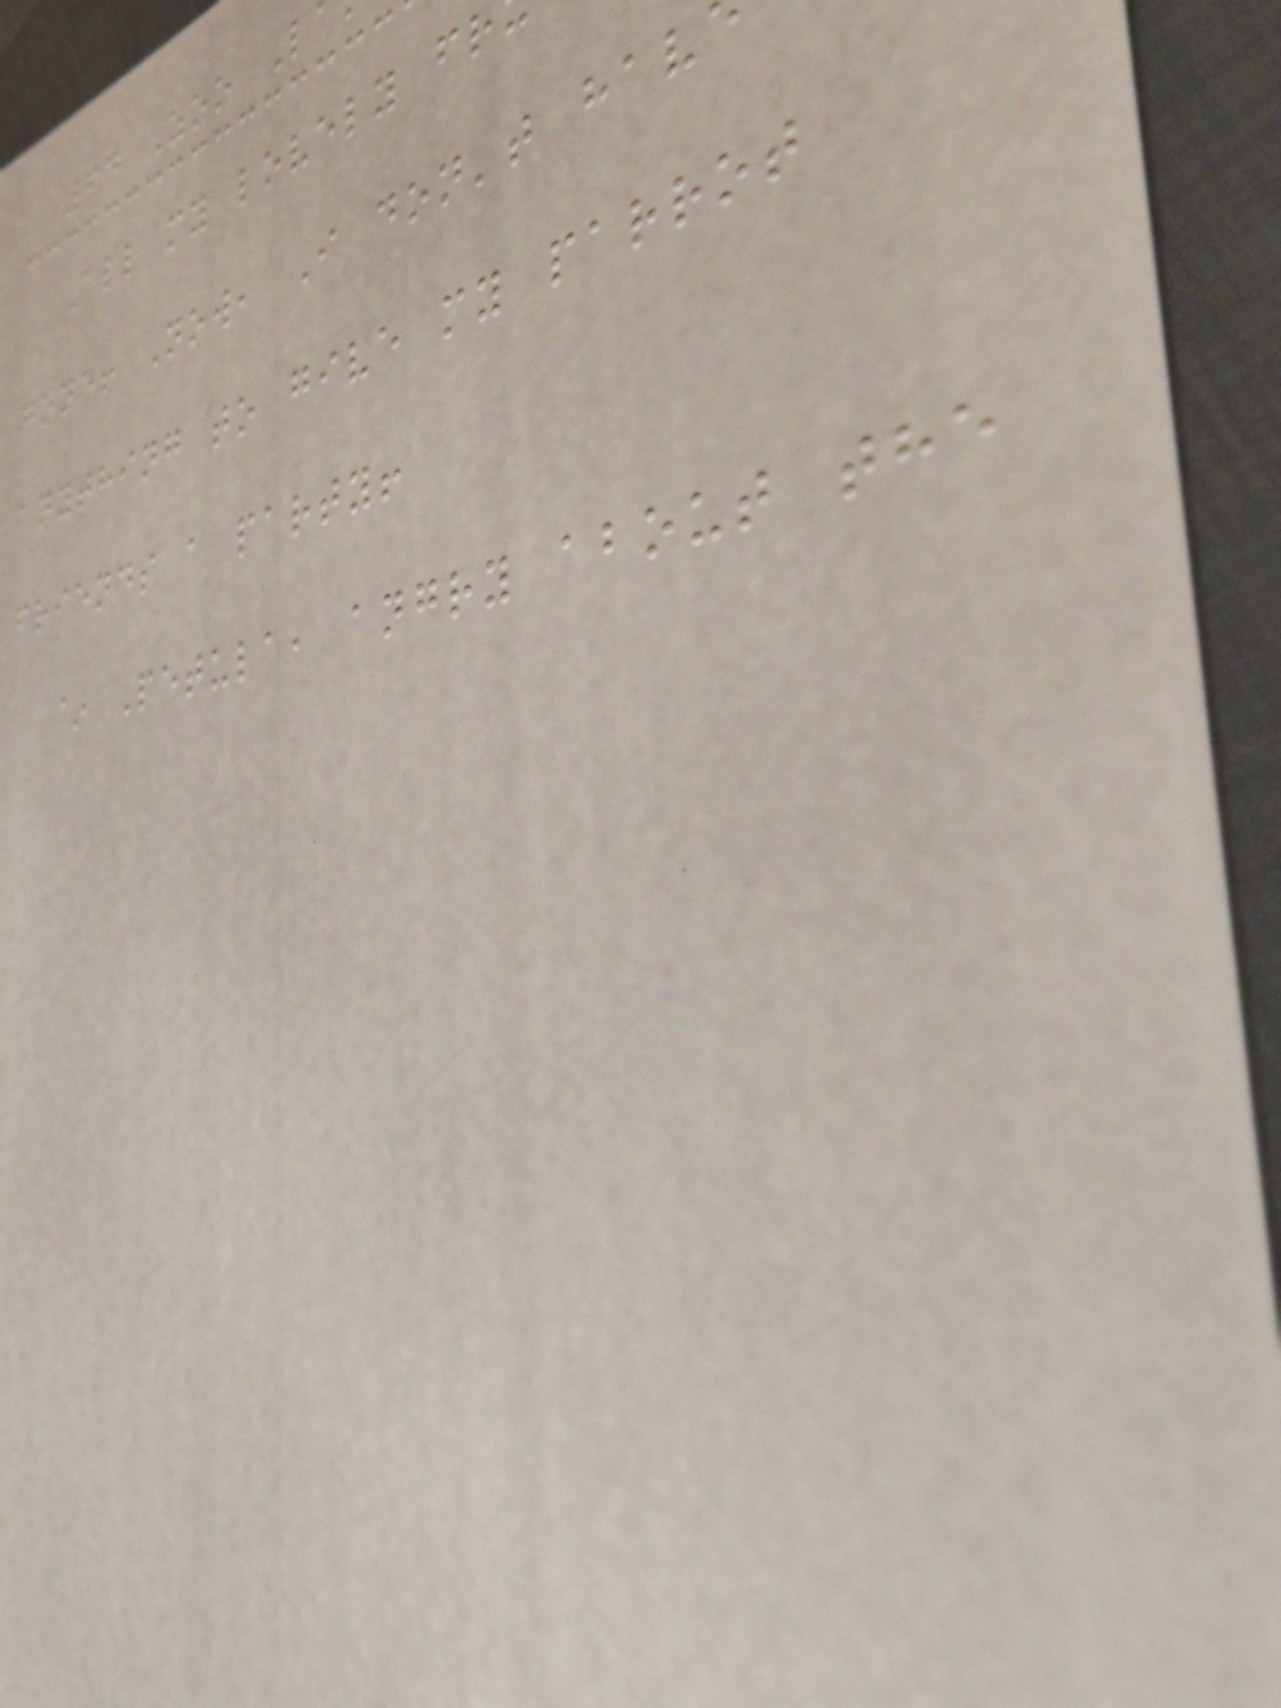64 Zoo L
All my lovely fr
gone! Now, I don't hav
anything to give my parrot
friends a party!
~ Petula, angry about the
